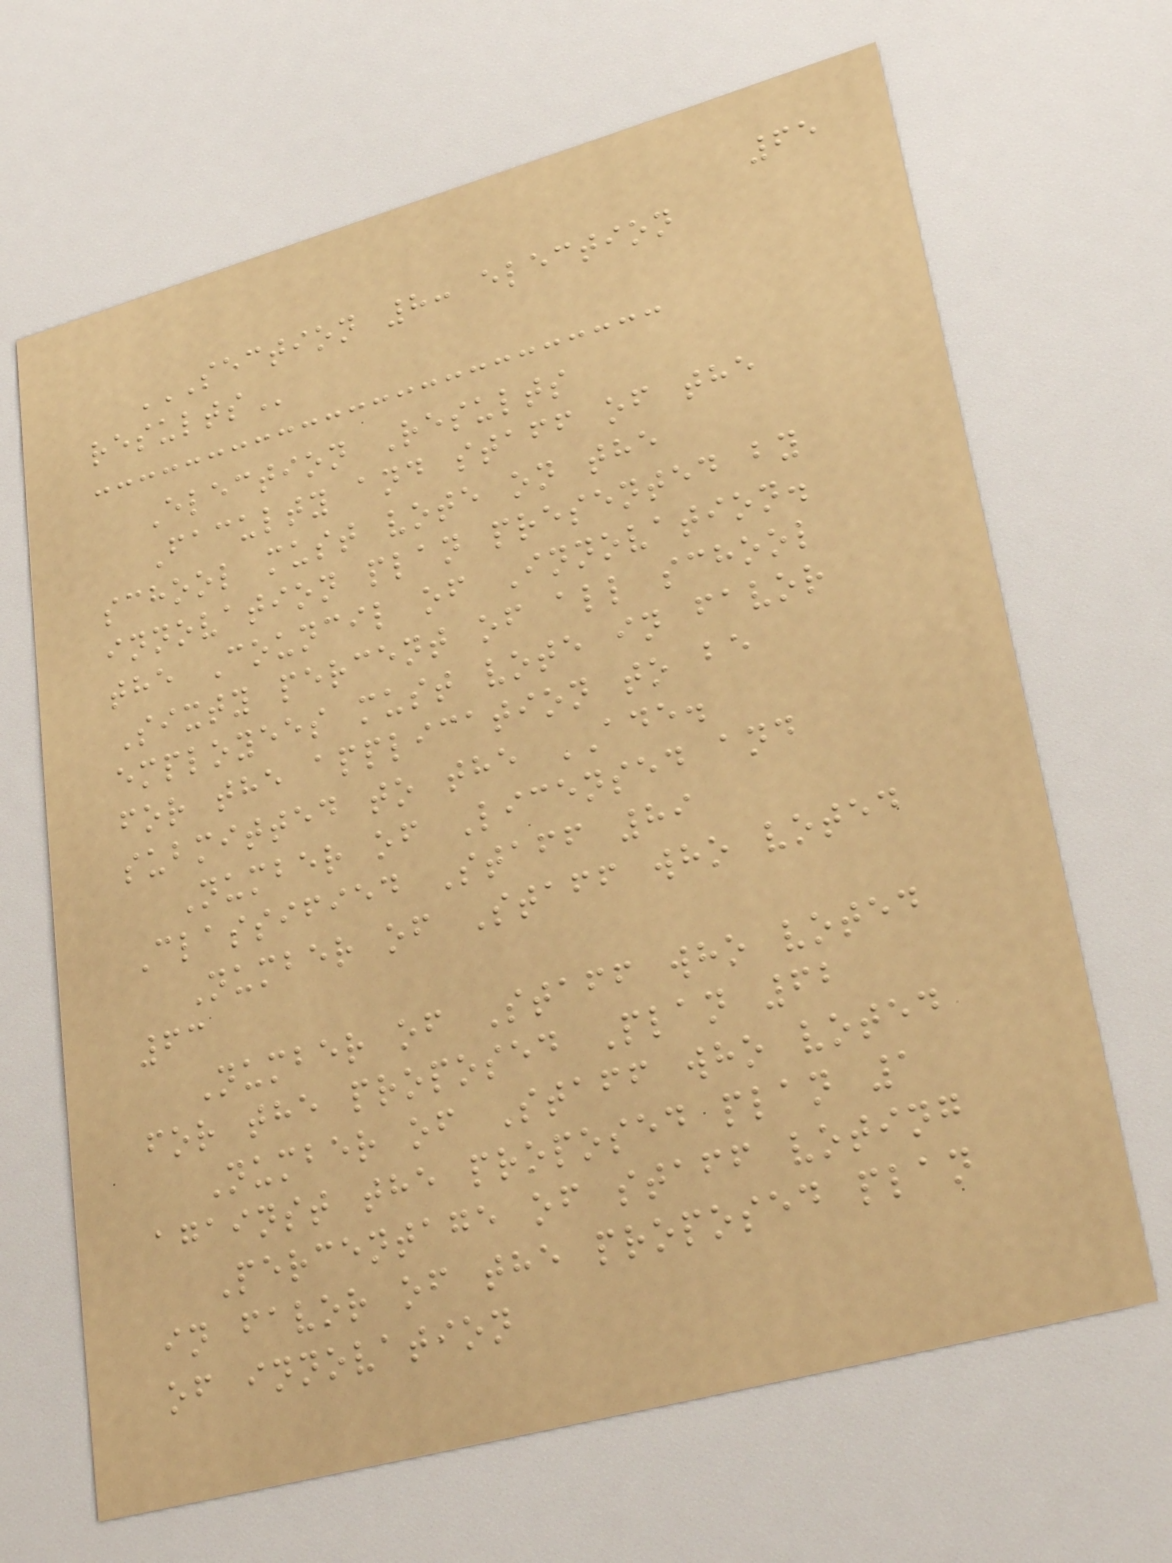65
SECTION 8: ELECTION
RESULTS
Election Results
Faculty and staff of the
school must vote on the
innovation plan presented by
the Council of Innovation.
Sixty percent of all school
employees must vote in favor
for the application to be
submitted to the ADE.
Number of Licensed and
Classified Staff 89
Number of Staff who voted
63
Number of Staff who voted
for the proposed Plan 62
Number of Staff who voted
against the proposed plan 1
Percentage of staff voting
in favor of the proposed plan
of innovation
